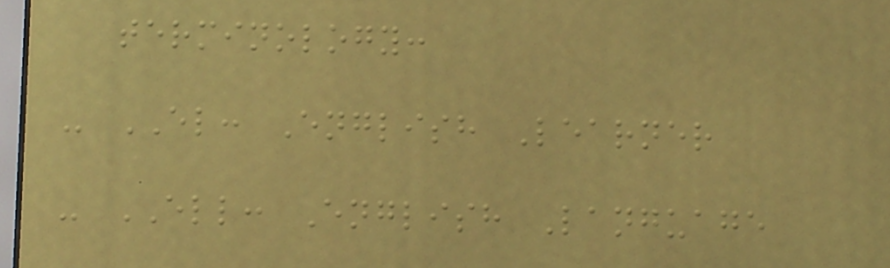terminology:
- EL: English Learner
- ELL: English Language
